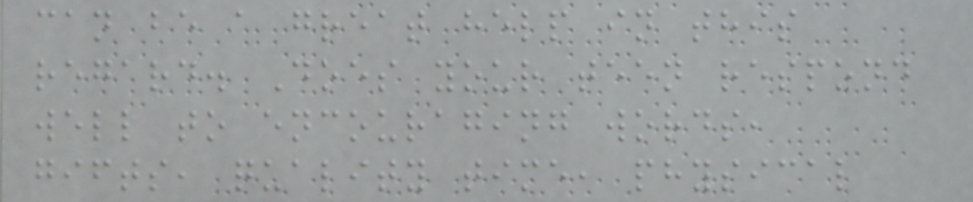can be a great help in this
regard. Does your teen respond
well to encouraging words,
gifts, quality time, physical
